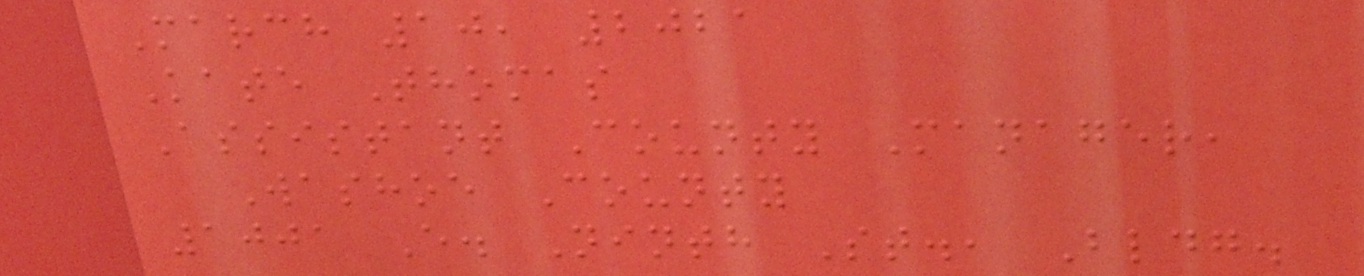March 10, 2021
Kate Thomas
Assistant County Manager,
Washoe County
1001 E. Ninth St., Bldg.
